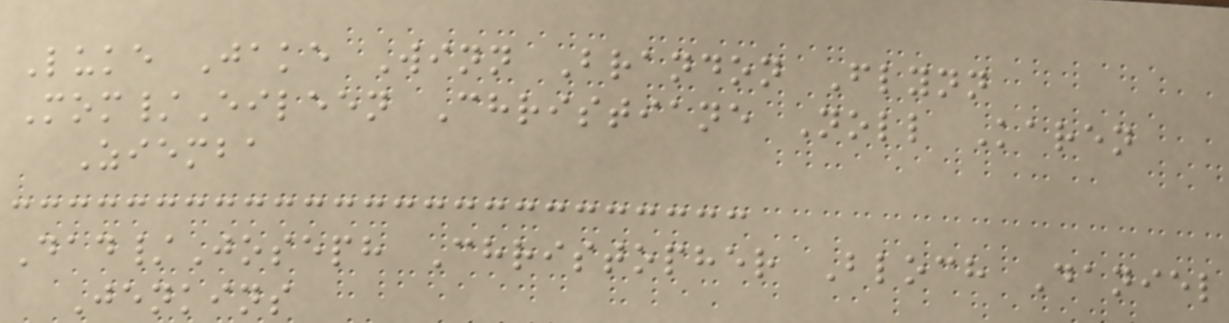Luke Jake Winn Brandon Flynn
Mom/Eileen Christiane Noll Karen
Ziemba
Dad/Joseph Christopher Bloch Daniel
Jenkins
